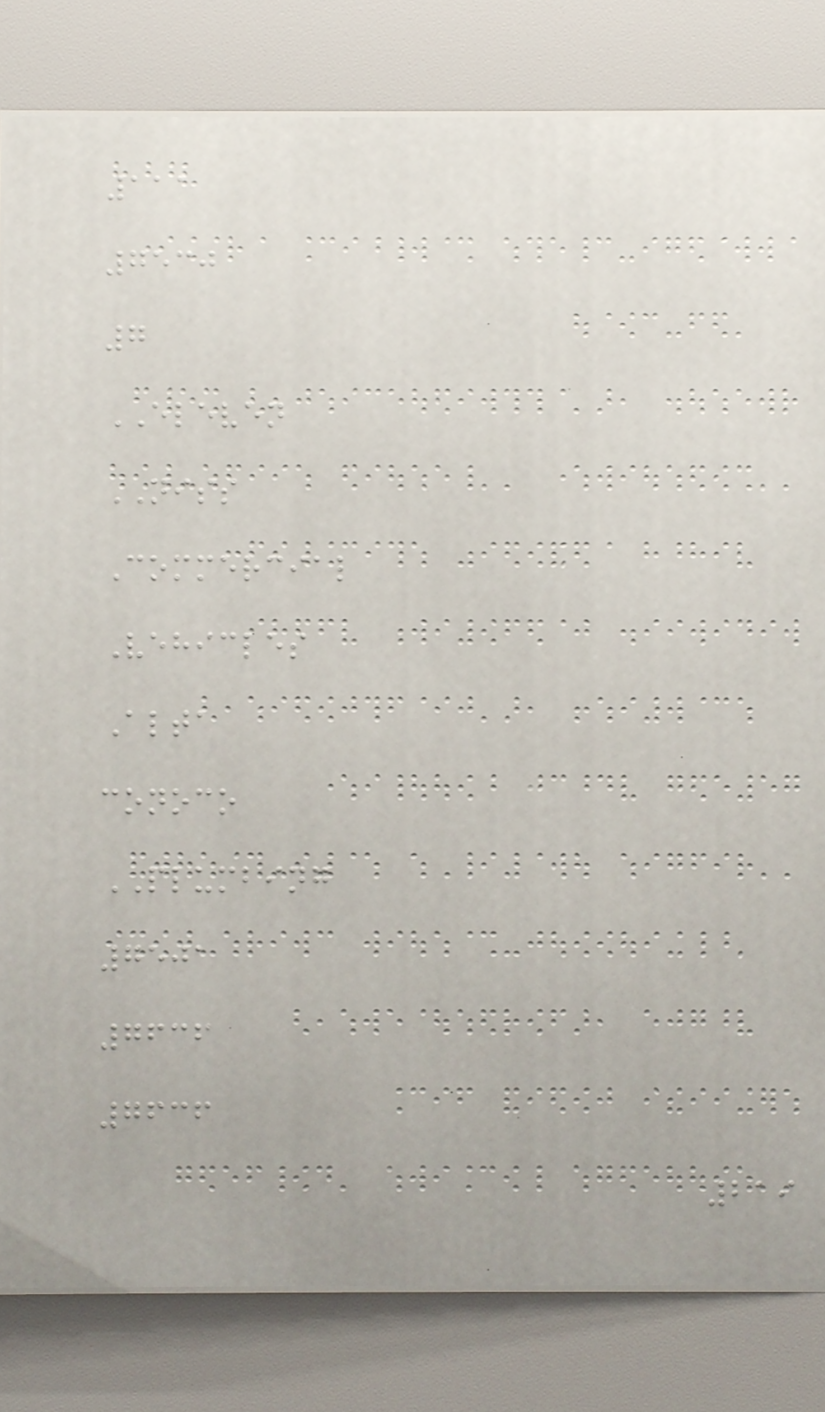111
7530
7
ELEVEN
NISS
Commercial
Vehicles
Alta
conoco
PLUMBING
7501
7636
7636
219
